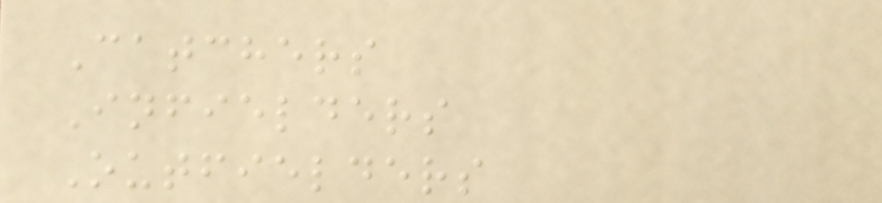Catchers
Infielders
Outfielders
